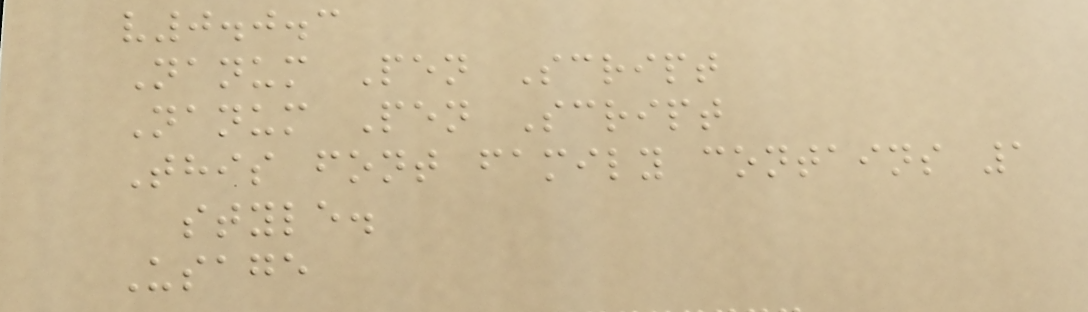v0.0.3
Nanum Pen Script
Nanum Pen Script
This font family contains 1
style.
Usage
